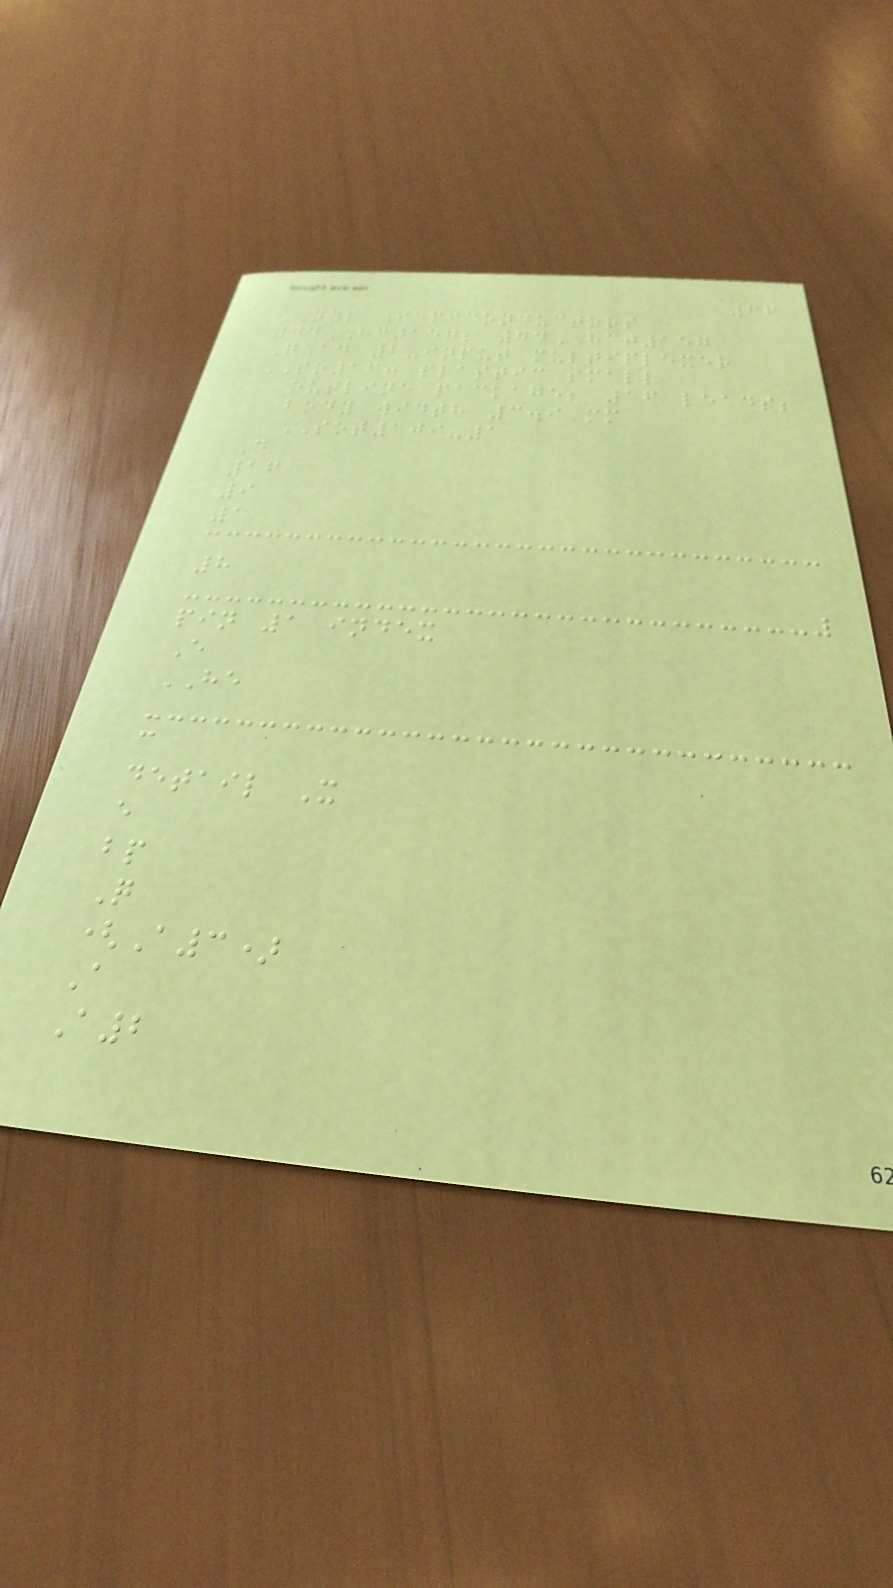66
NXP Semiconductors
74HC157; 74HCT157
Quad 2-input multiplexer
SO16: plastic small
outline package; 16 leads;
body width 3.9 mm
SOT109-1
D
16
9
1
8
pin 1 index
E
HE
c
detail X
e
bp
Q
(A3)
A
A2
